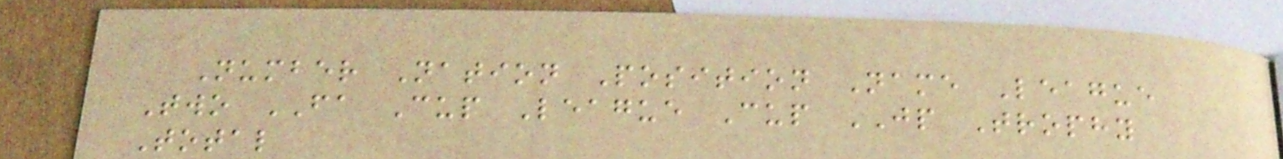Number Nation Position Name League
Two FA Cup League Cup JP Trophy
Total
